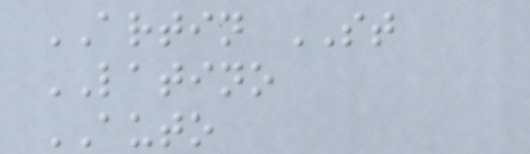ARTIN ST
LATINO
AUTO
